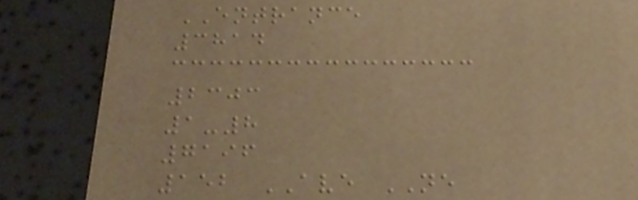ENTRANCE
3814
2303
1-8
7196
152 AVE NE
